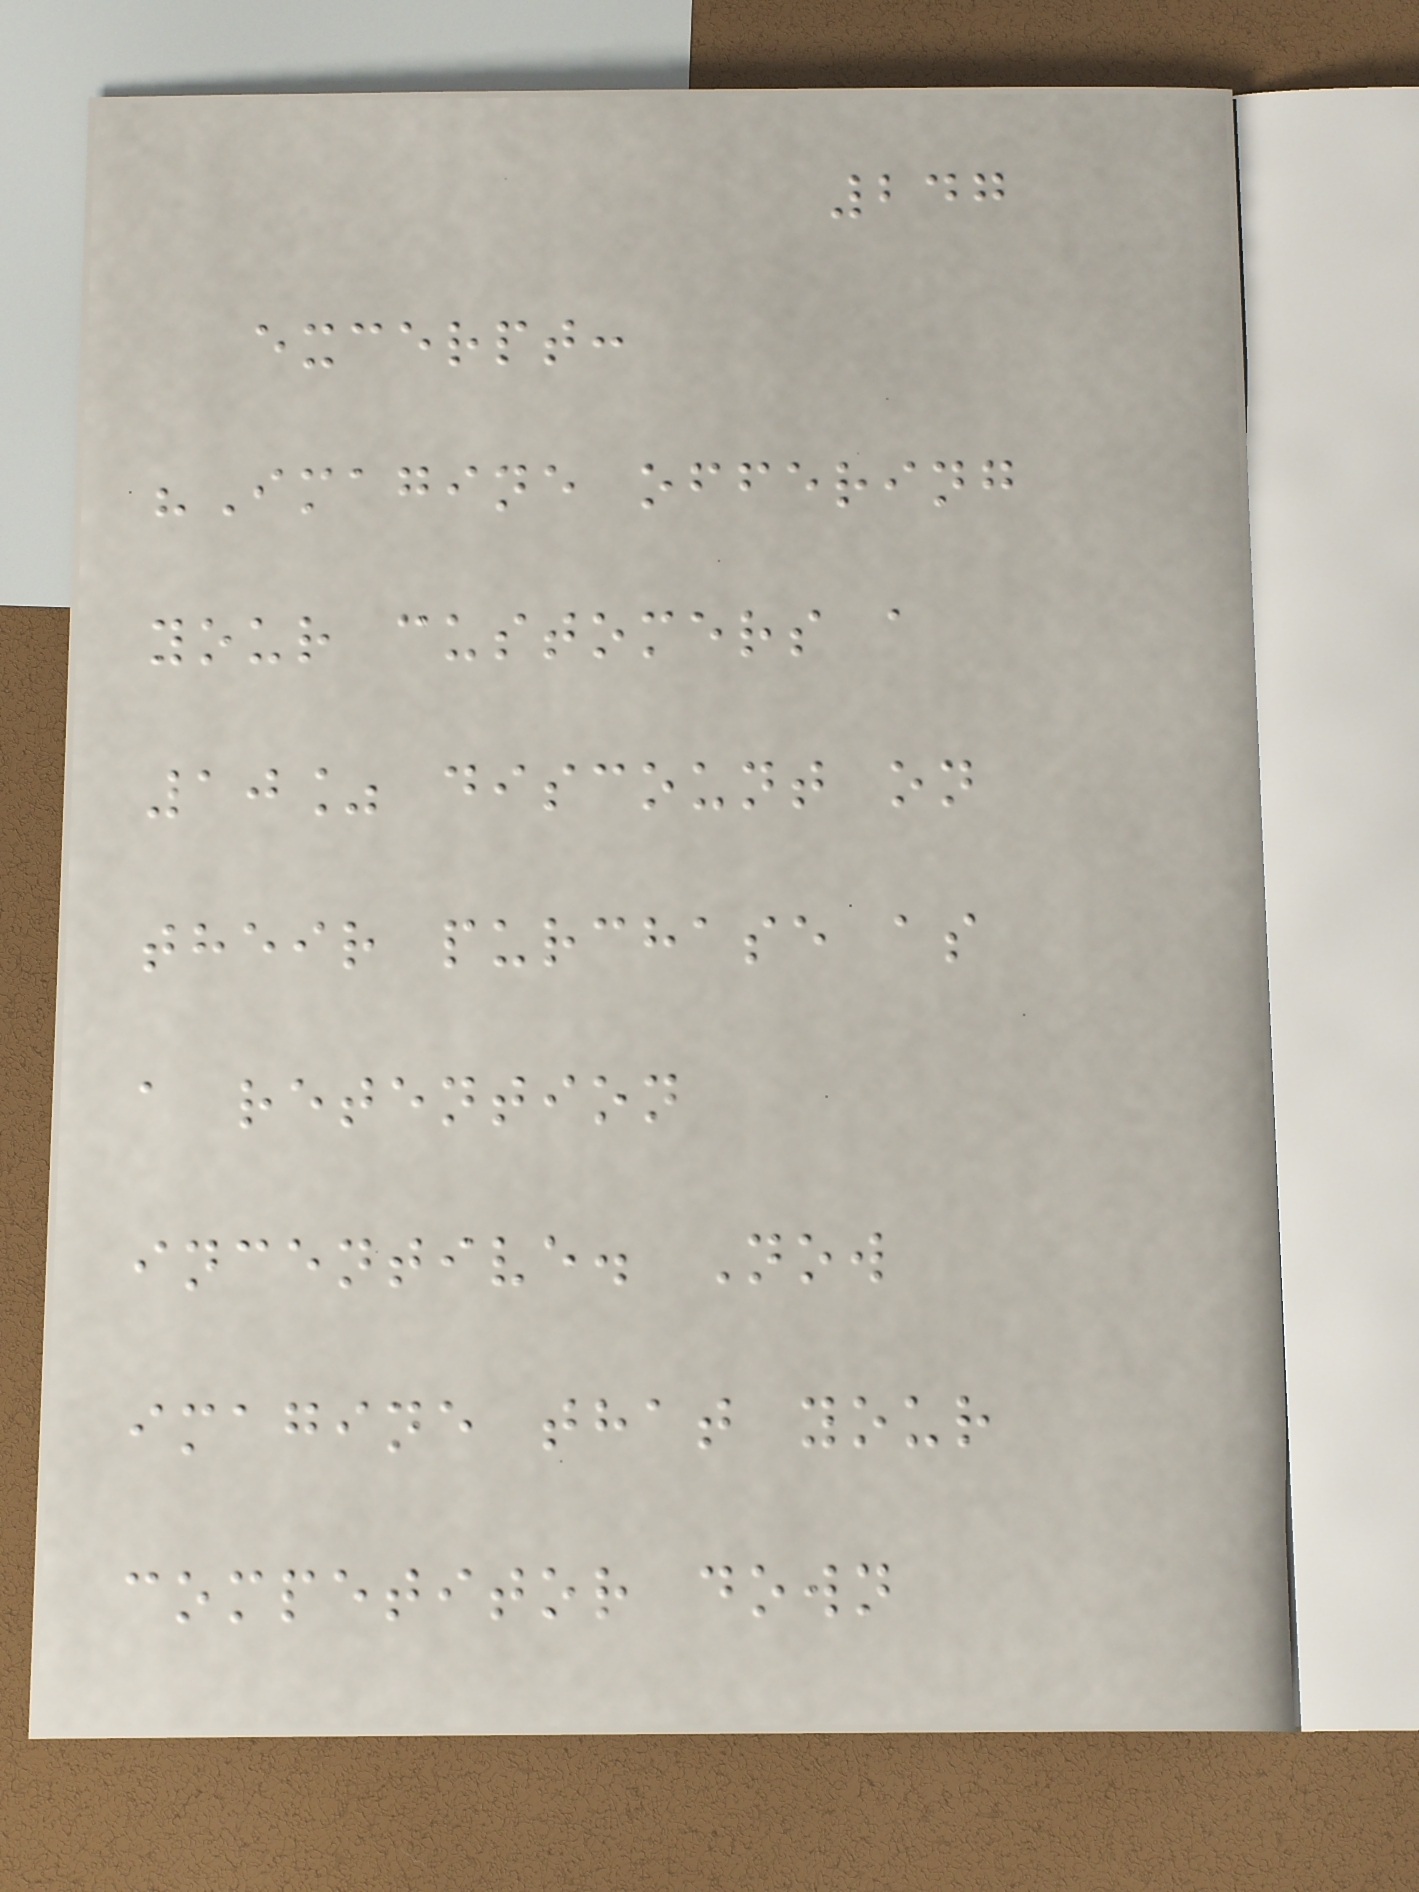247
excerpt:
"Imagine offering
your customers a
10% discount on
their purchase as
a retention
incentive. Now
imagine that your
competitor down
